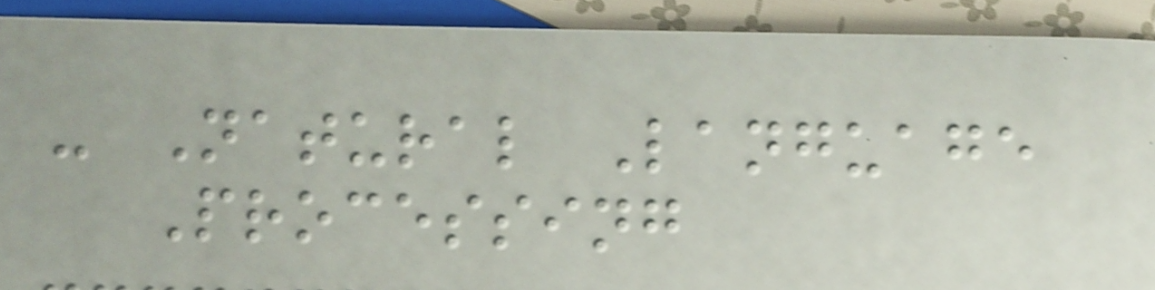- Natural Language
Processing
